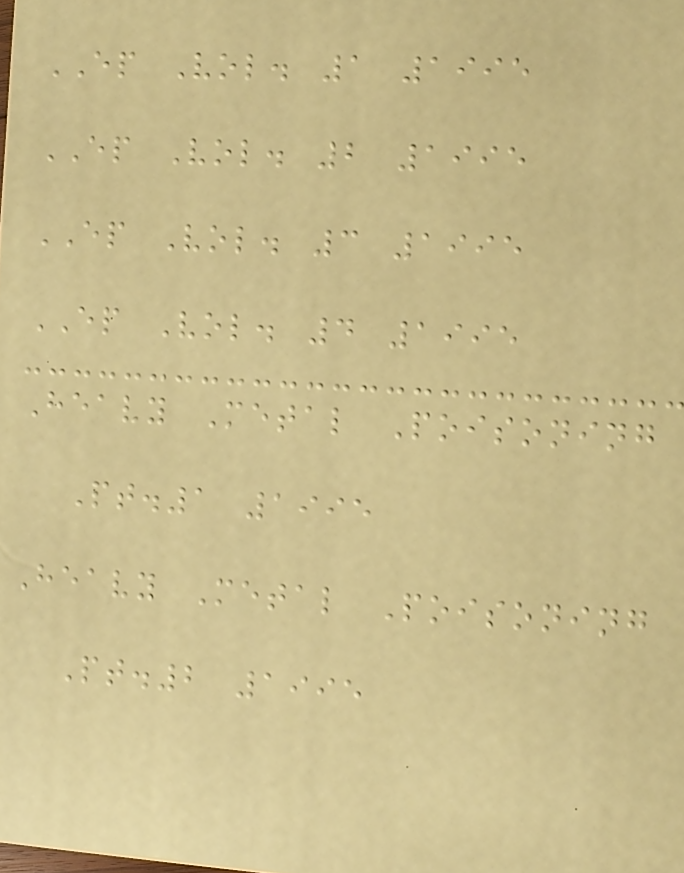EP Vol. 1 1995
EP Vol. 2 1995
EP Vol. 3 1995
EP Vol. 4 1995
Heavy Metal Poisoning
Pt.1 1995
Heavy Metal Poisoning
Pt.2 1995
